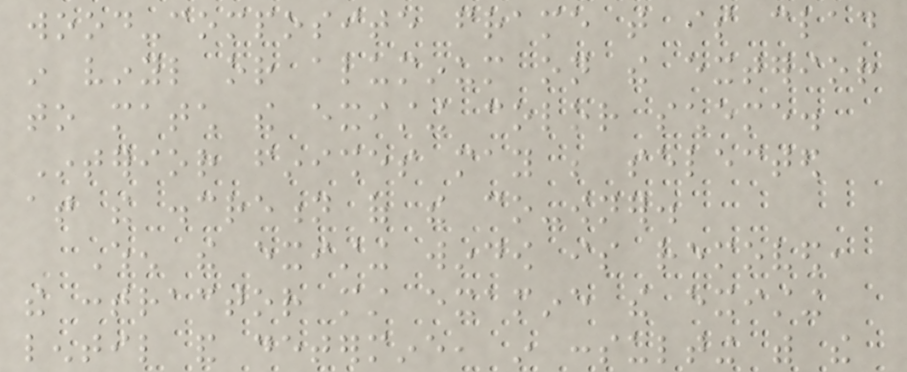wood-composite frame that is clad
in vinyl or aluminum on the exterior
to match the existing color scheme.
Interior finishes may be selected
at the discretion of the co-owner.
When the existing window is removed,
the contractor must examine the existing
lentil and determine, in consulting with the
